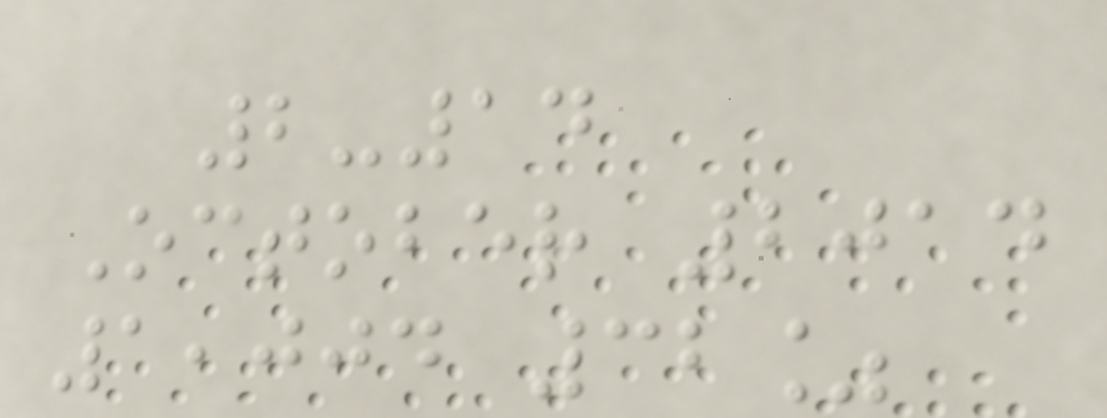2-14
October 2014
1,004 32%
